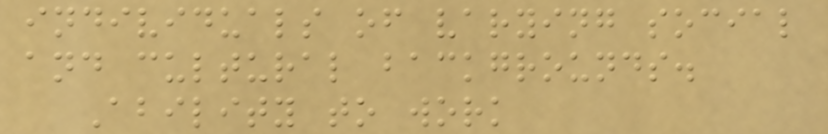individuals of varying social
and cultural backgrounds.
Ability to work
